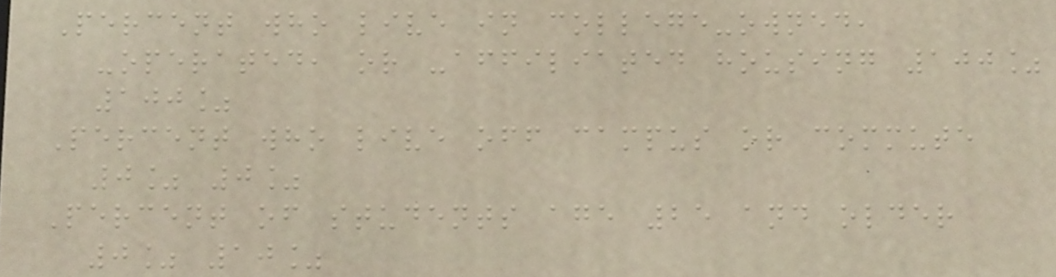Percent who live in college-owned,
-operated, or -affiliated housing 100%
100%
Percent who live off campus or commute
0% 0%
Percent of students age 25 and older
0% 10%
